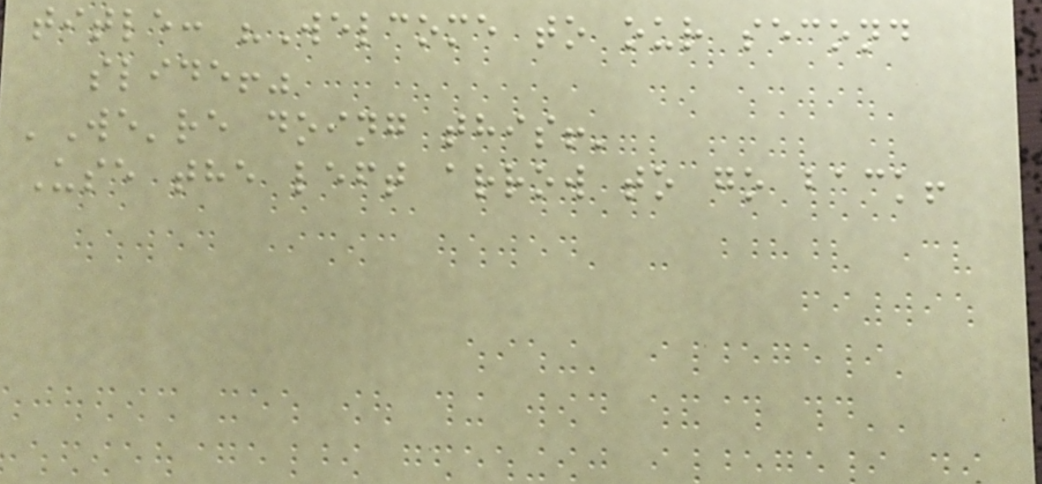title: "Welcome to our second
slide!"
'We're doing this!'
Use the left arrow to go back!
